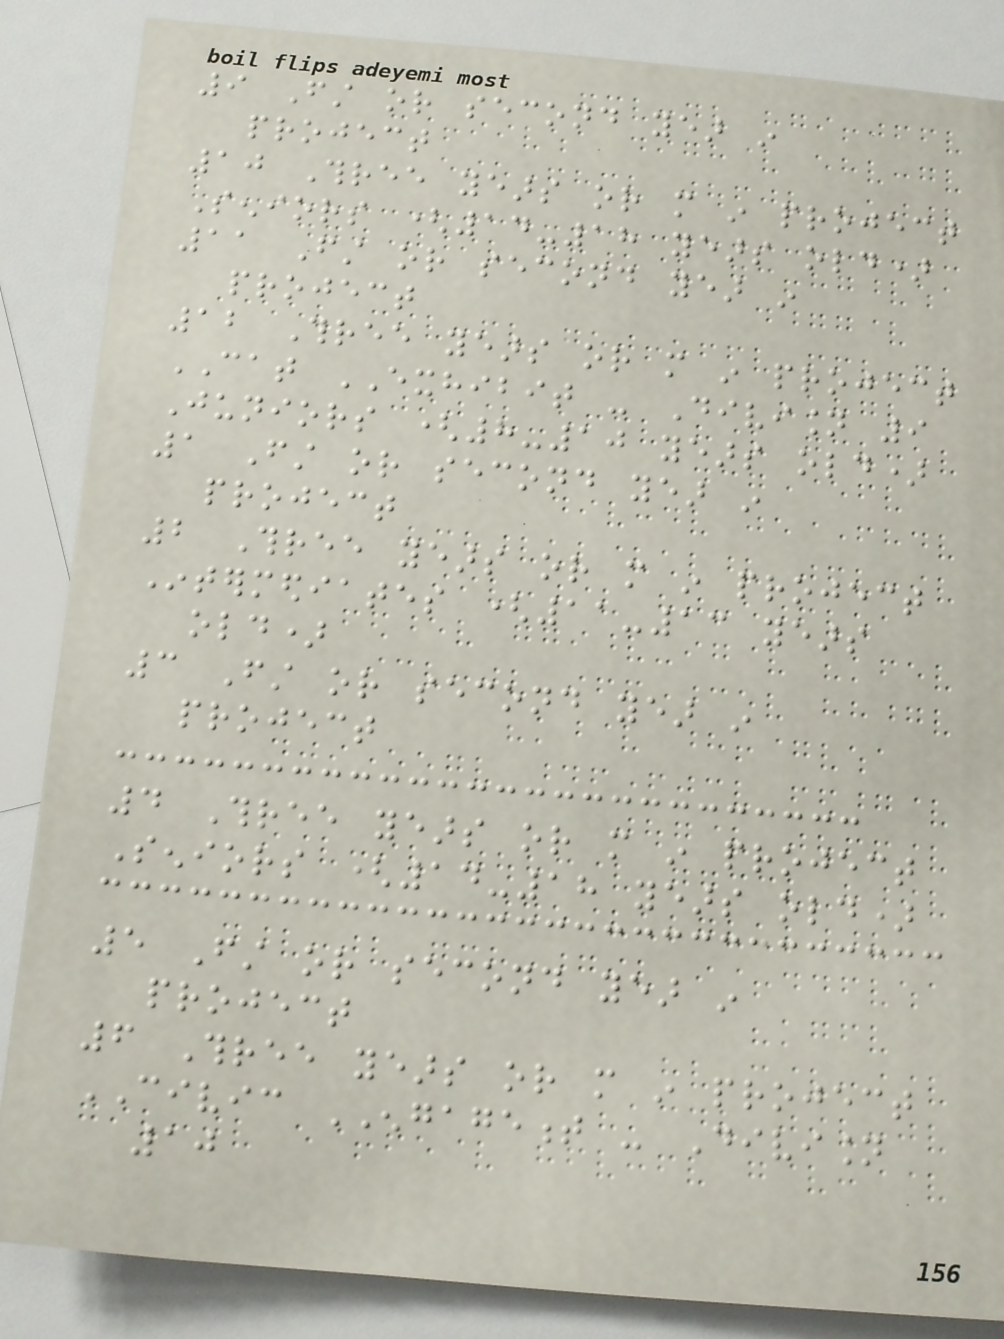9 First or second year in
project
10 Three years or more in project
Seniors (14-18 years old)
11 First or second year in
project
12 Three years or more in project
CAT EXHIBIT - Division 9
Juniors (8-10 years old)
1 First or second year in
project
2 Three years or more in project
Intermediates (11-13 years
old)
3 First or second year in
project
4 Three years or more in project
Seniors (14-18 years old)
5 First or second year in
project
6 Three years or more in project
CIVIC ENGAGEMENT - Division
10
